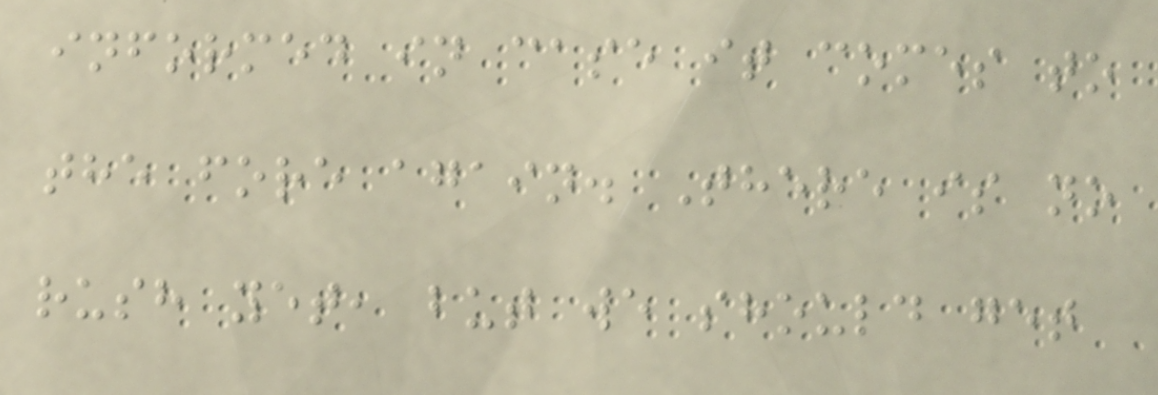informed in case it comes to
the fore again. There is no
rush yet, but we should get
